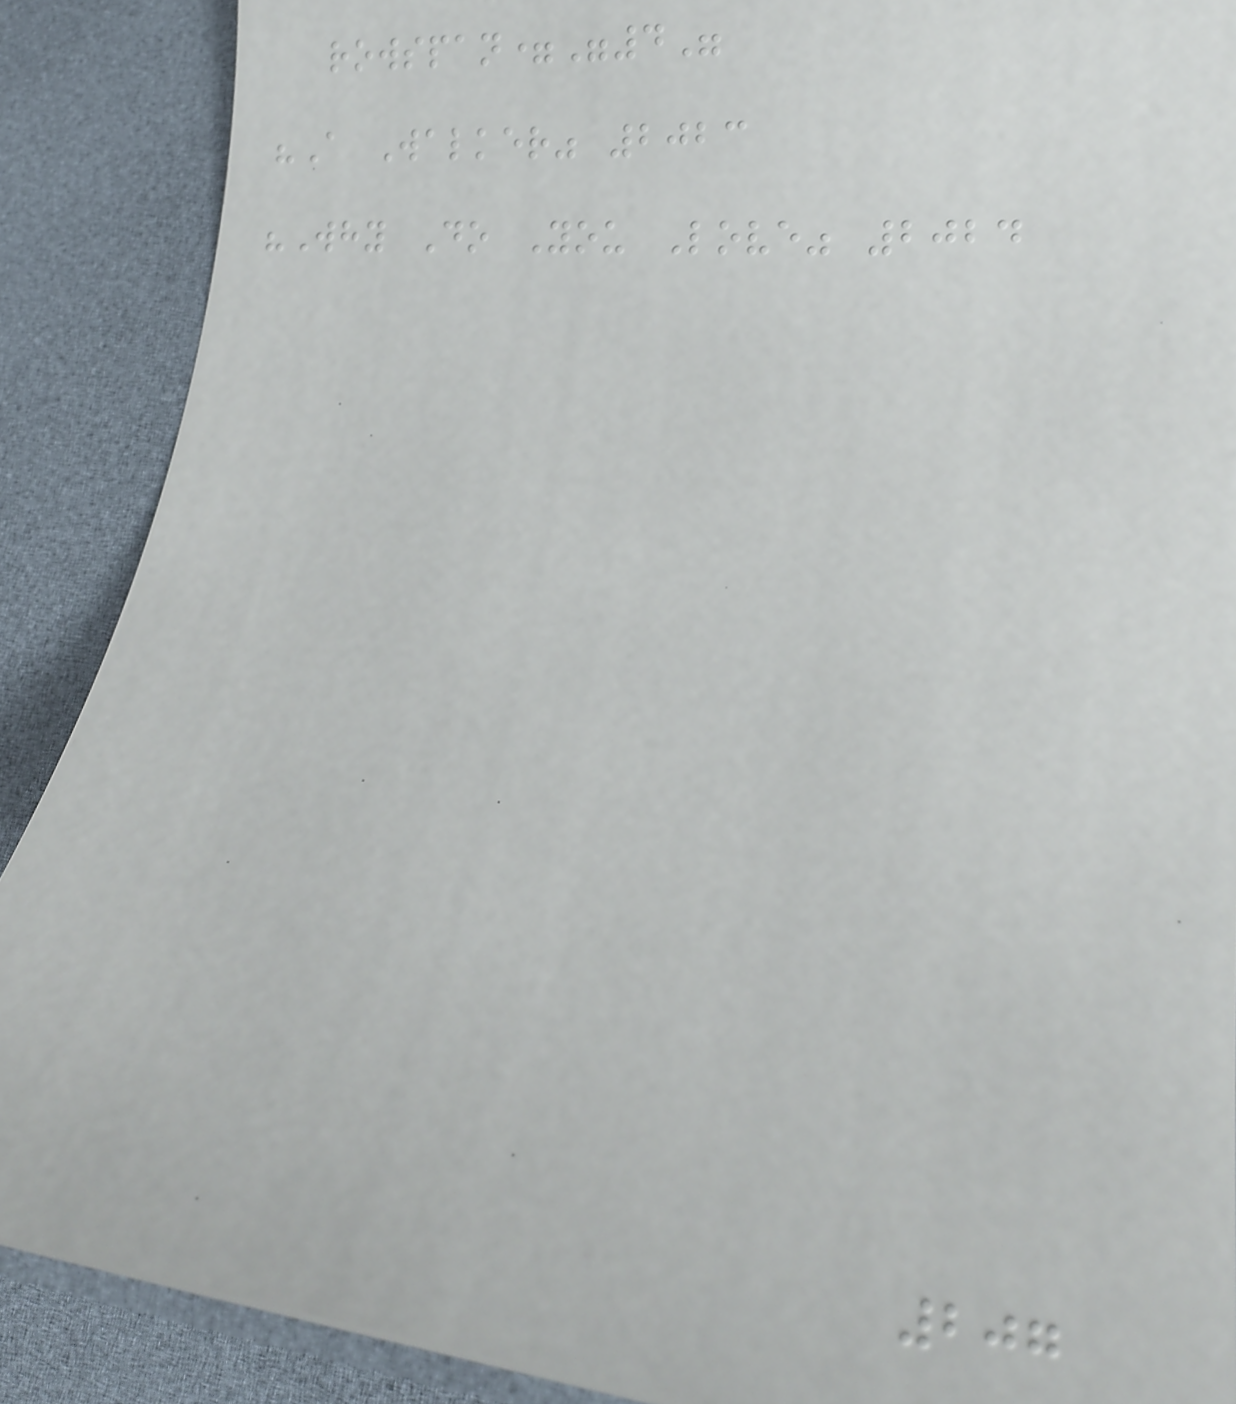rowspan="4"
"A Walker" 2023
"Why Do You Love" 2024
207
